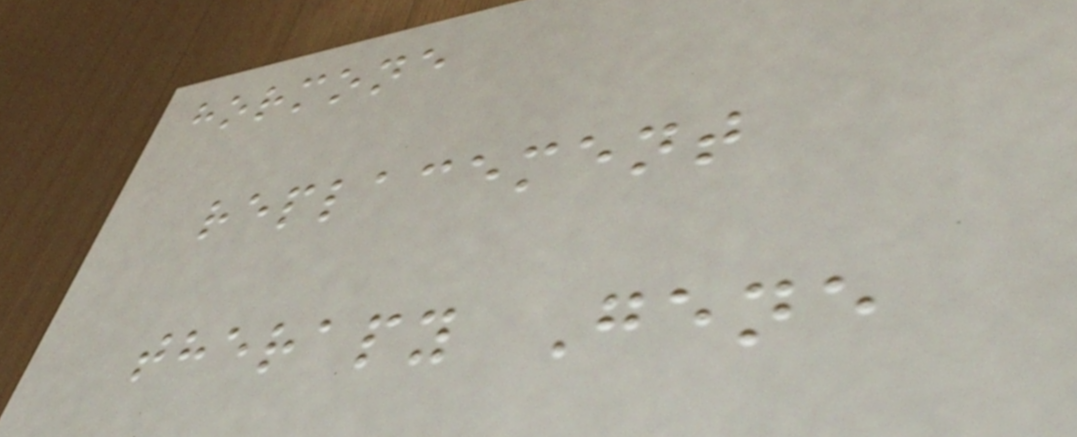hormone
replacement
therapy Gene
